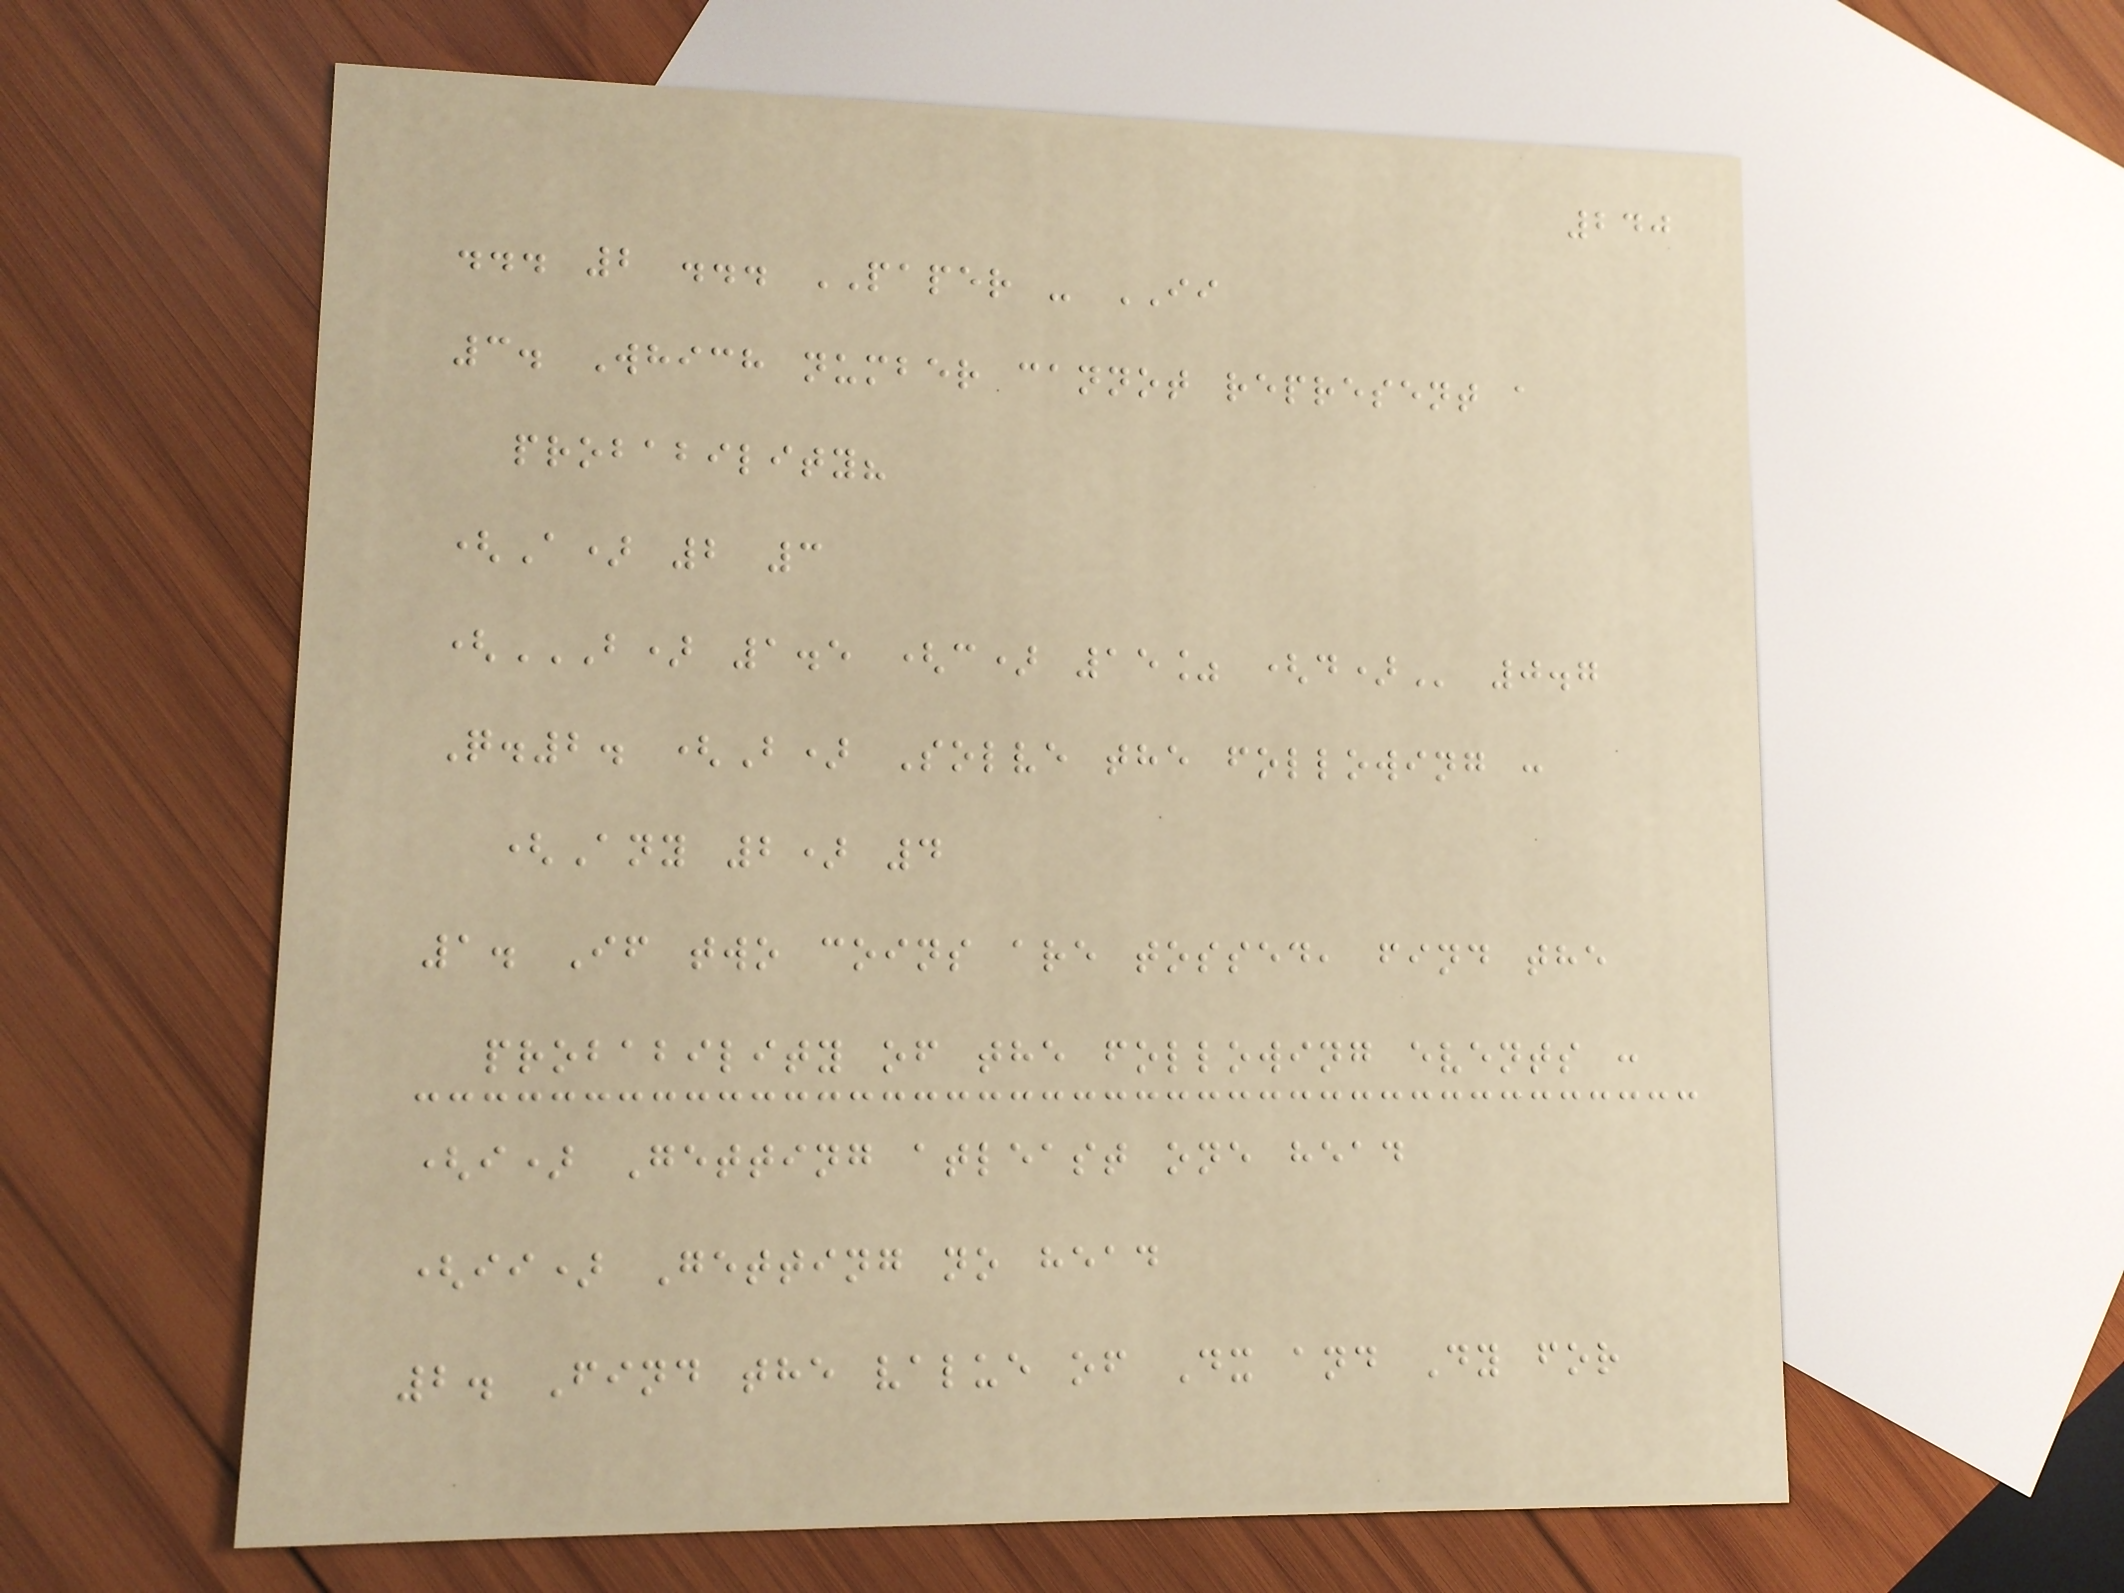240
... 2 ... PAPER - II
3. Which number cannot represent a
probability?
(A) 2 3
(B) 1.5 (C) 15% (D) 0.7
Q.2. (B) Solve the following :
(Any 2) 4
1. If two coins are tossed, find the
probability of the following events :
(i) Getting atleast one head
(ii) Getting no head
2. Find the value of Dx and Dy for
